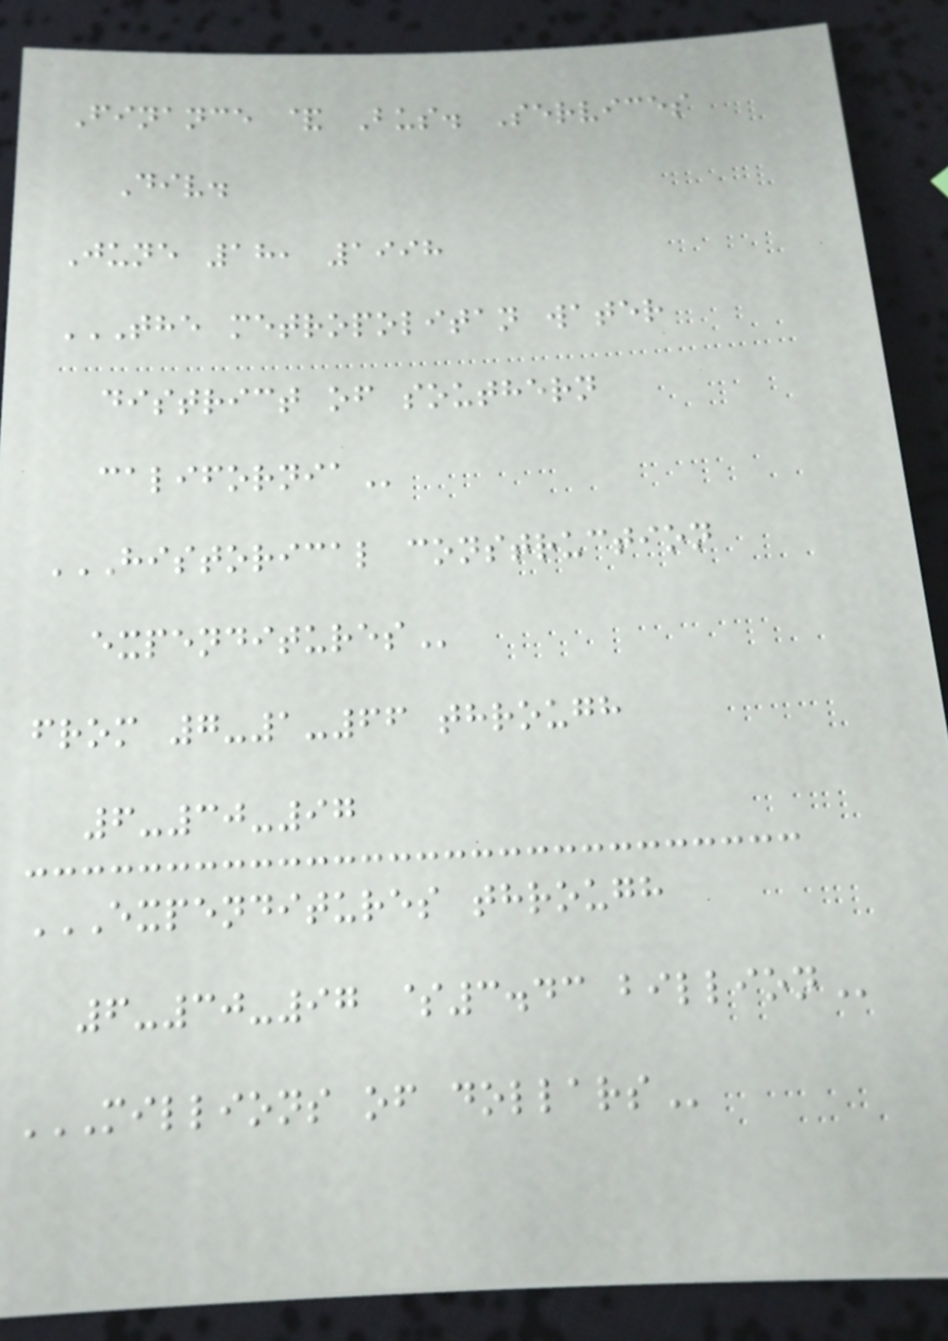Finance & Bus. Services
Div.
June 18, 1998
THE METROPOLITAN WATER
DISTRICT OF SOUTHERN
CALIFORNIA
HISTORICAL CONSTRUCTION
EXPENDITURES
from 7-1-66 through
6-30-97
EXPENDITURES THROUGH
6-30-97 $3.43 BILLION
MILLIONS OF DOLLARS
